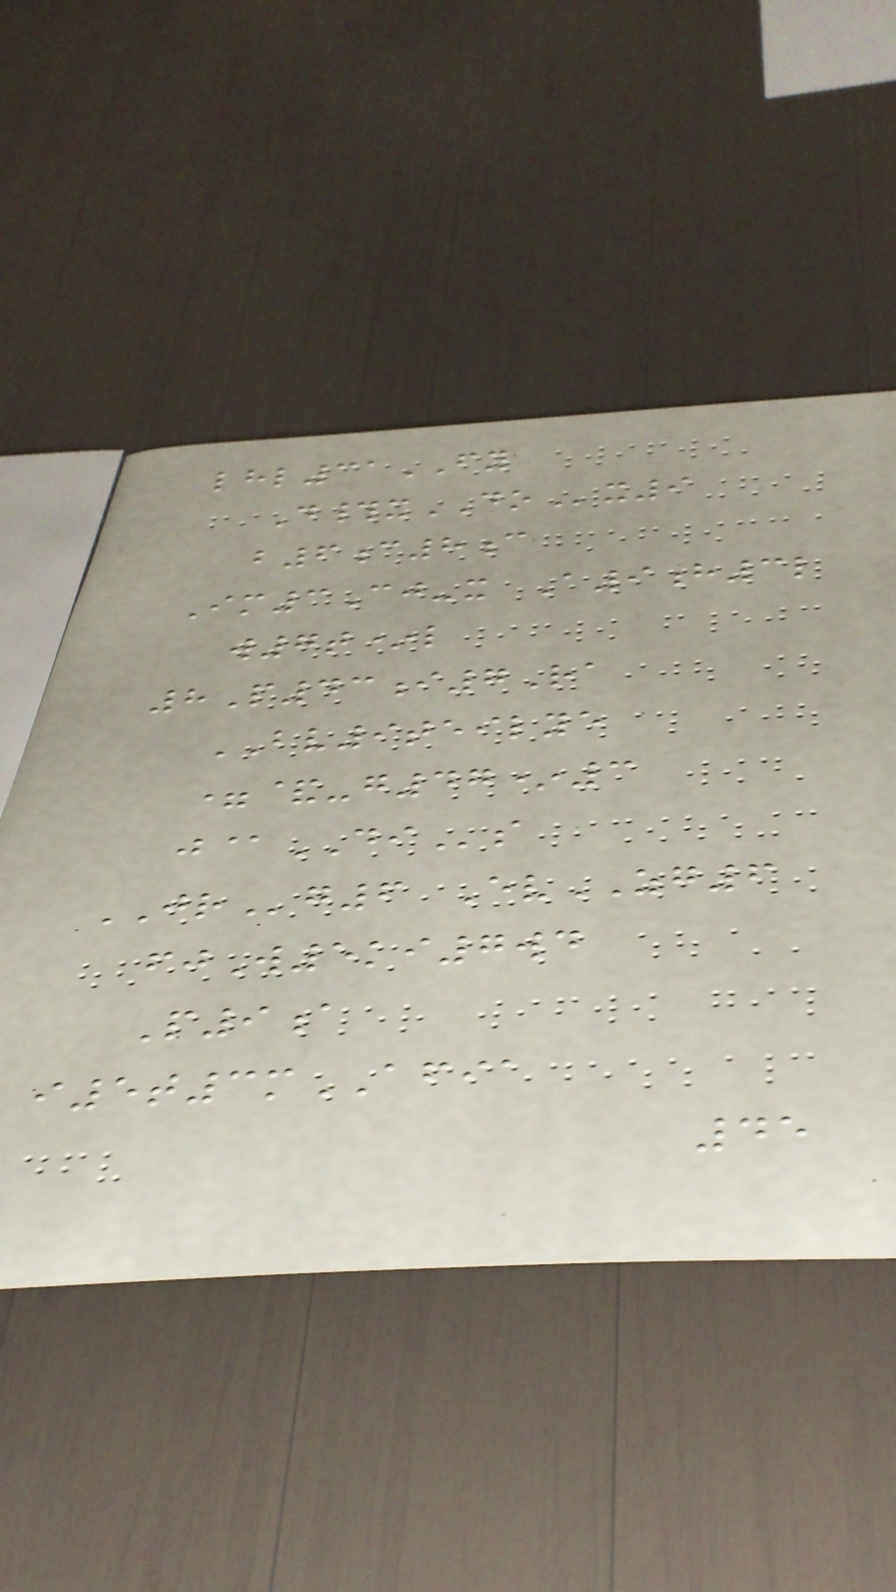lhl31FY
D#xDOx9
b6c8c
Im3Cj-x A9h3l
w7t*l
8P43i7Ra
BV9teilye
=&-g47*3
j@DIs
JRg6 EvZG6
fjW5ki7wd
P9a
i5t3mAFIA
45
